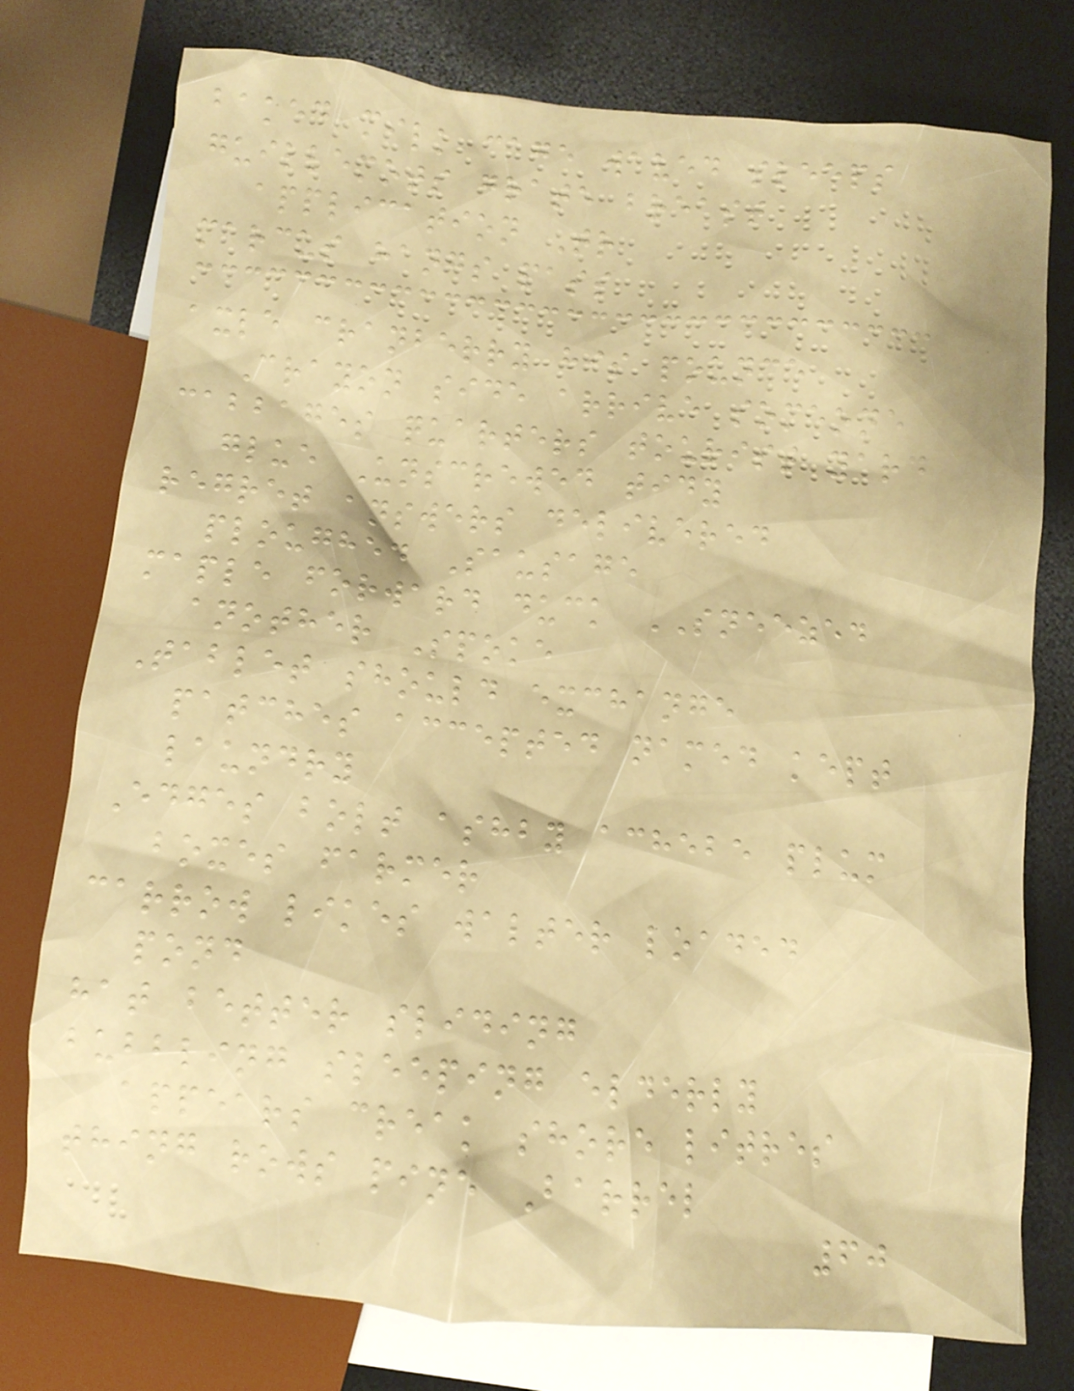baked milk cage waved sleeps
guillemots grate breast
application Tr
marcus hangs pass
axle cranberry his pounce
Crayon side arrive someone
cabbages quarters tourist yard
glue Unscrewed tidy
regret answers delivered
ploughed Sausage
maple forward duck SNEEZED
another Spoke
Tablet should exchange
patches accepted named kept
laundry
Edges bolt ashby achebe plum
boxes farmer
carrow likes walter loaded
pond
hat better sliding
bubbling sleeping elderly
appears creak shore litres
thing rows pine Barrel
60
